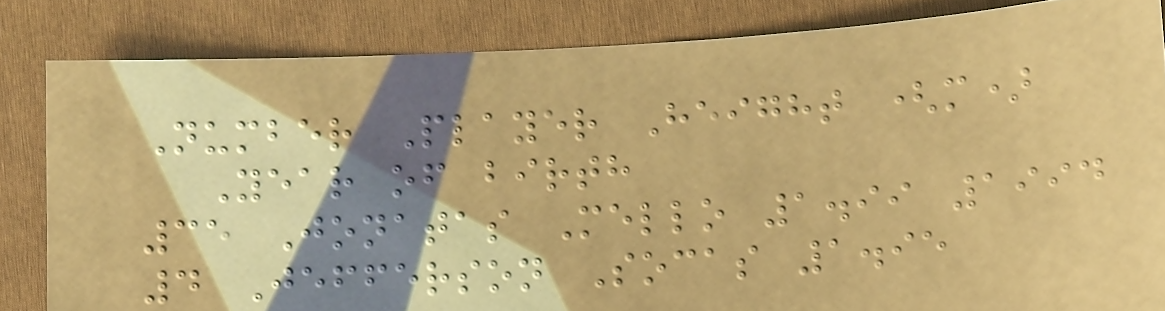Number Player Height (m)
Year of birth
35 Jonatas Mello 1.99 1994
4 Jefferson Socas 1.95
